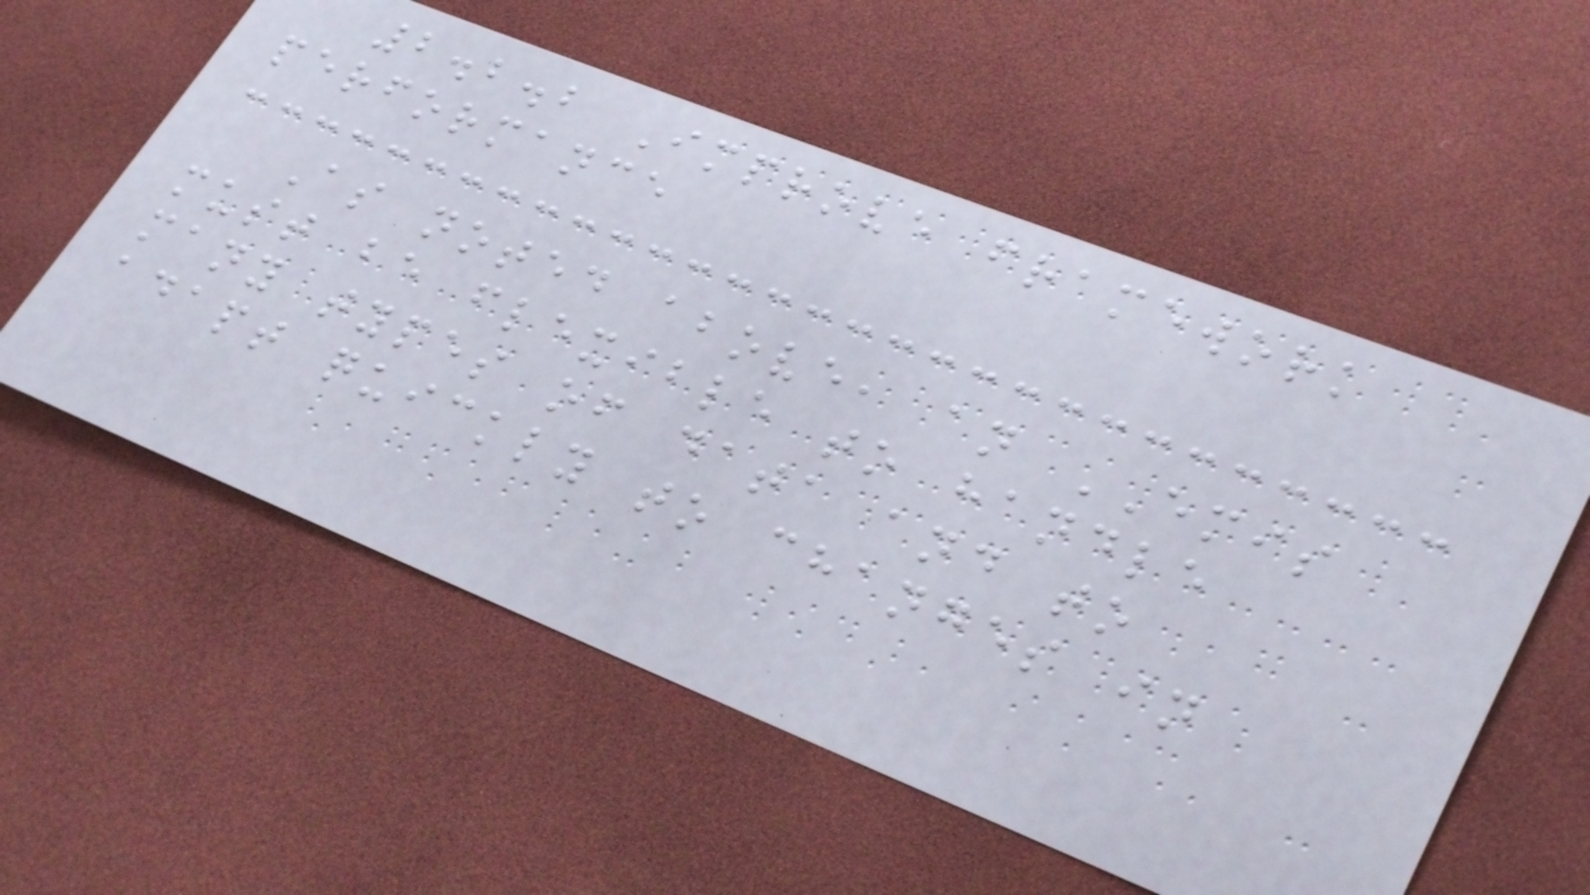2.2.2 Improve framework
performance
As noted above, an EMIS
must be flexible to handle
many types of data and to
adapt quickly to changes in
